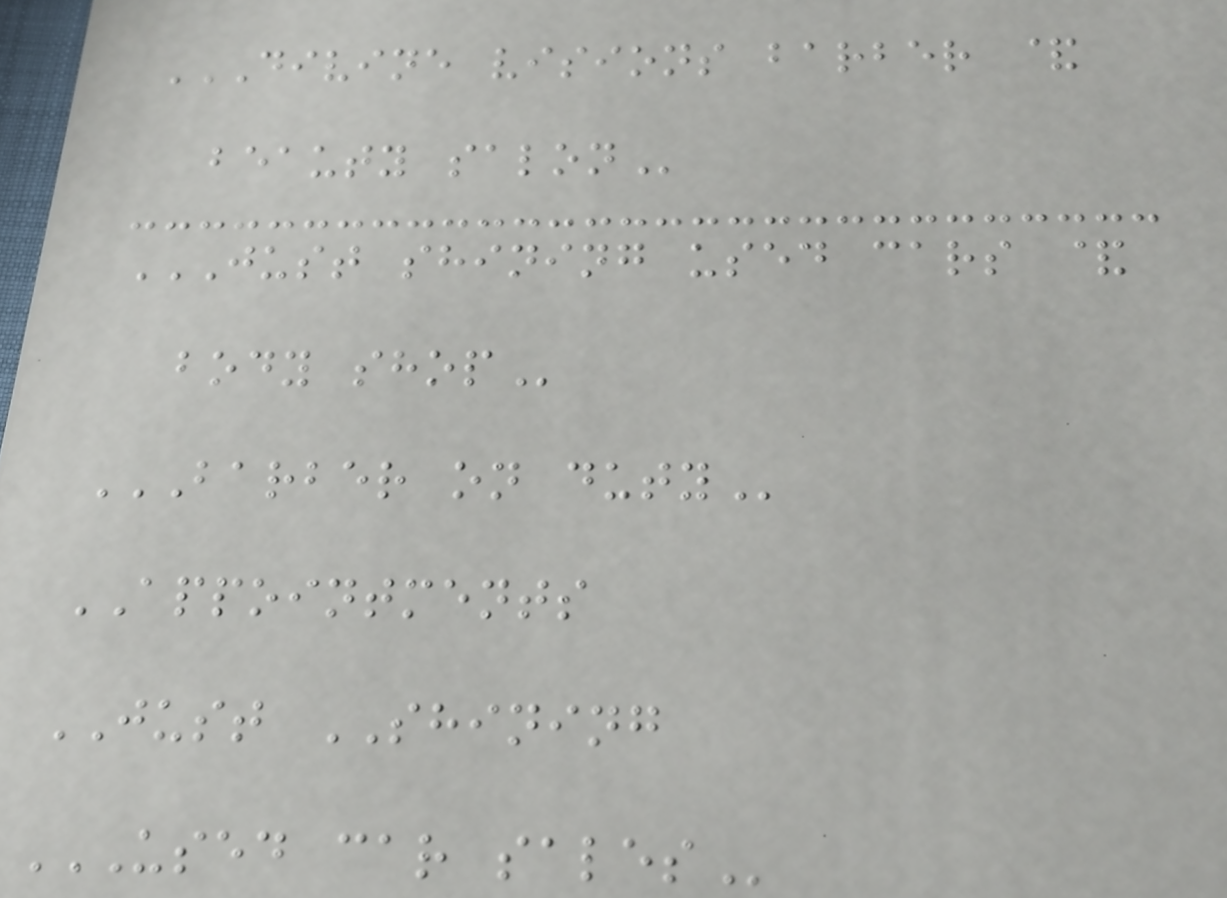DIVINE VISIONS BARBER &
BEAUTY SALON
JUST SHINING USED CARS &
BODY SHOP
BARBER ON DUTY
APPOINTMENTS
JUST SHINING
USED CAR SALES
